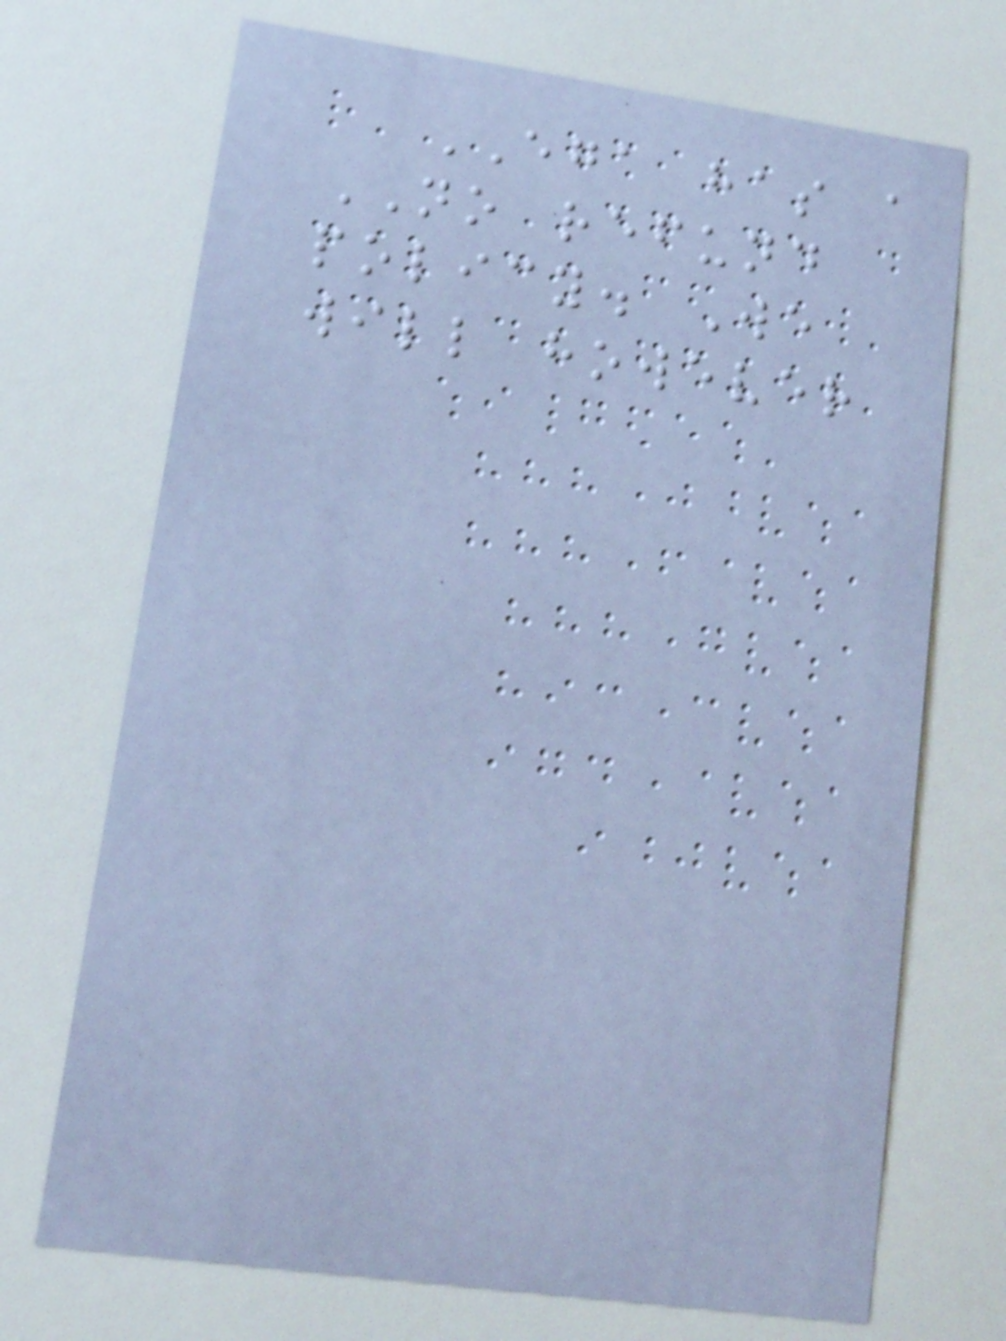EGA has a
NO refund
policy. We
will however
